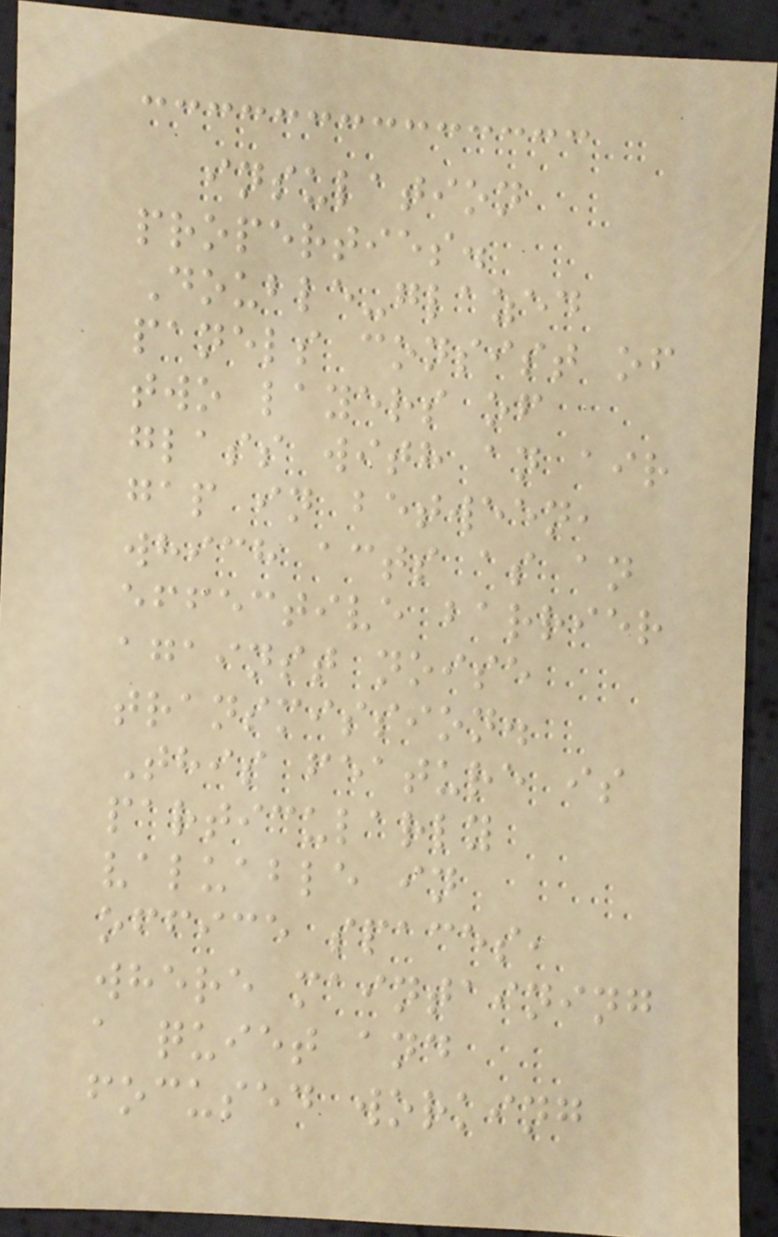insulation
properties.
Double-glazed
panels consist of
two layers of
glass with an air
gap in between,
which acts as an
effective barrier
against noise
transmission.
This feature is
particularly
valuable in
office spaces,
where maintaining
a quiet and
focused working
